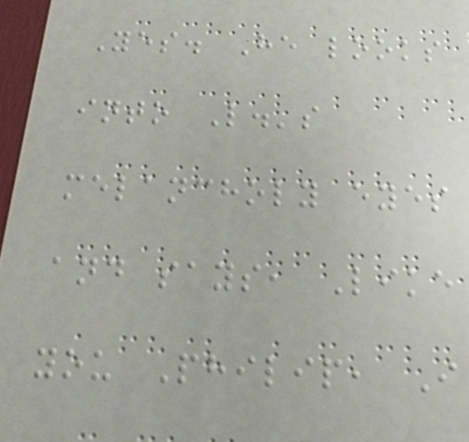Yes. He looks
into L.'s
melancholy eyes
and says, Like
you Philip, I
